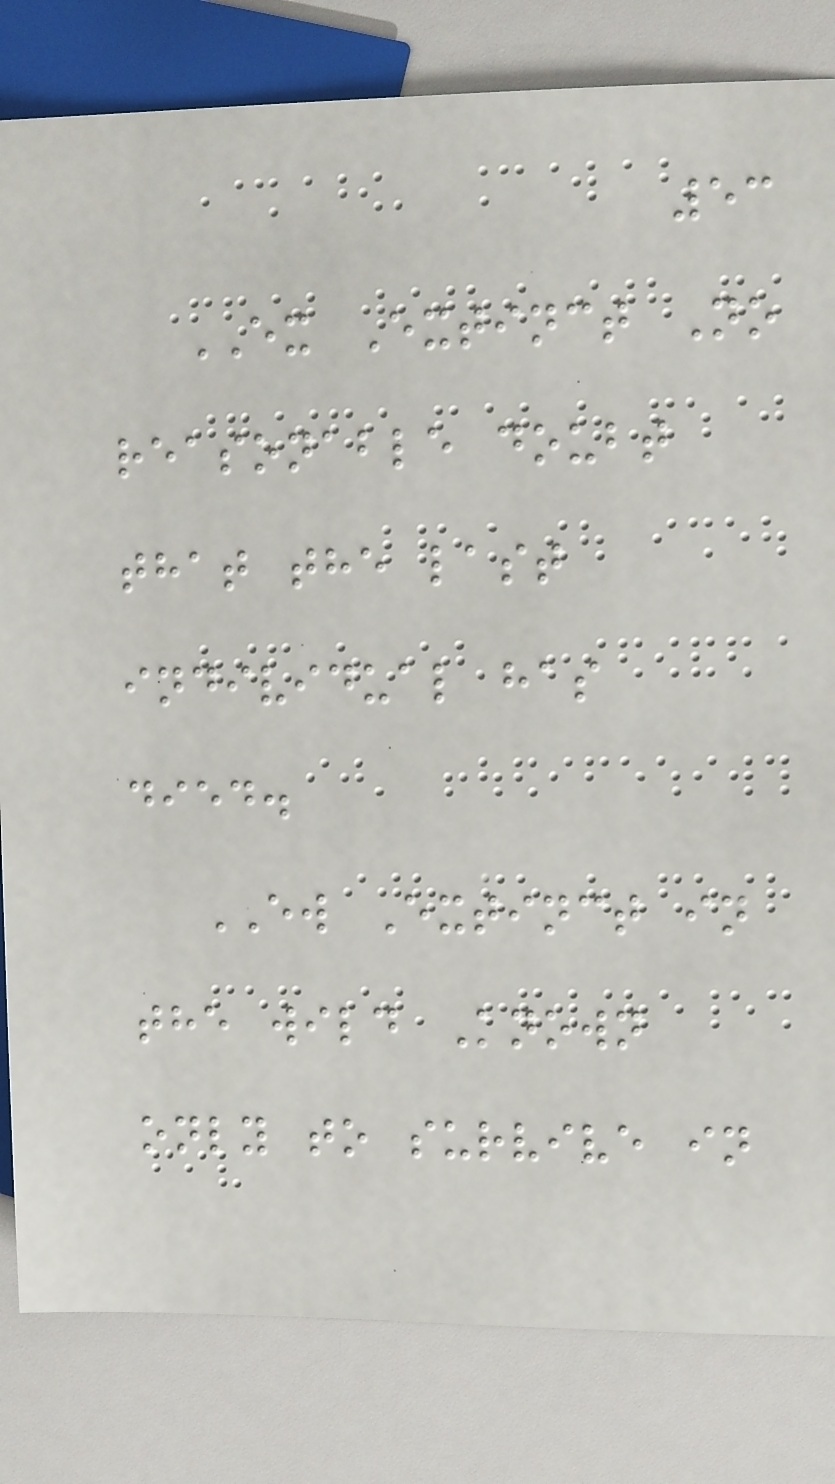53
EX Extinct No
reasonable doubt
that the last
individual has
died.
EW Extinct in
the wild Known
only to survive in
